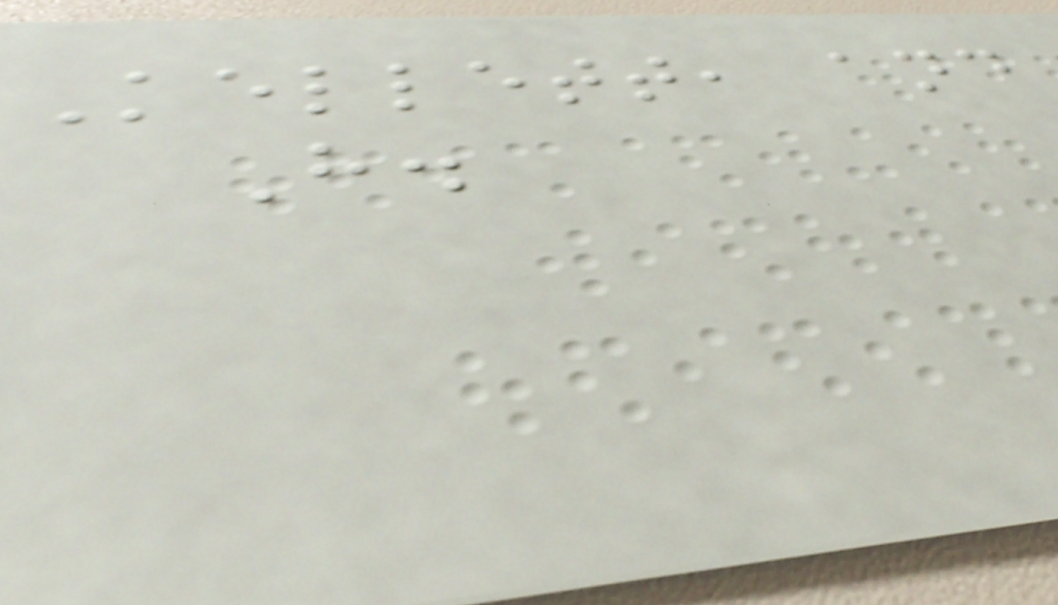Kellett, and
H.
